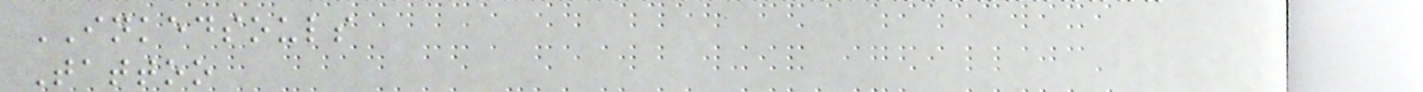INKEDSOULS
Tattoo
